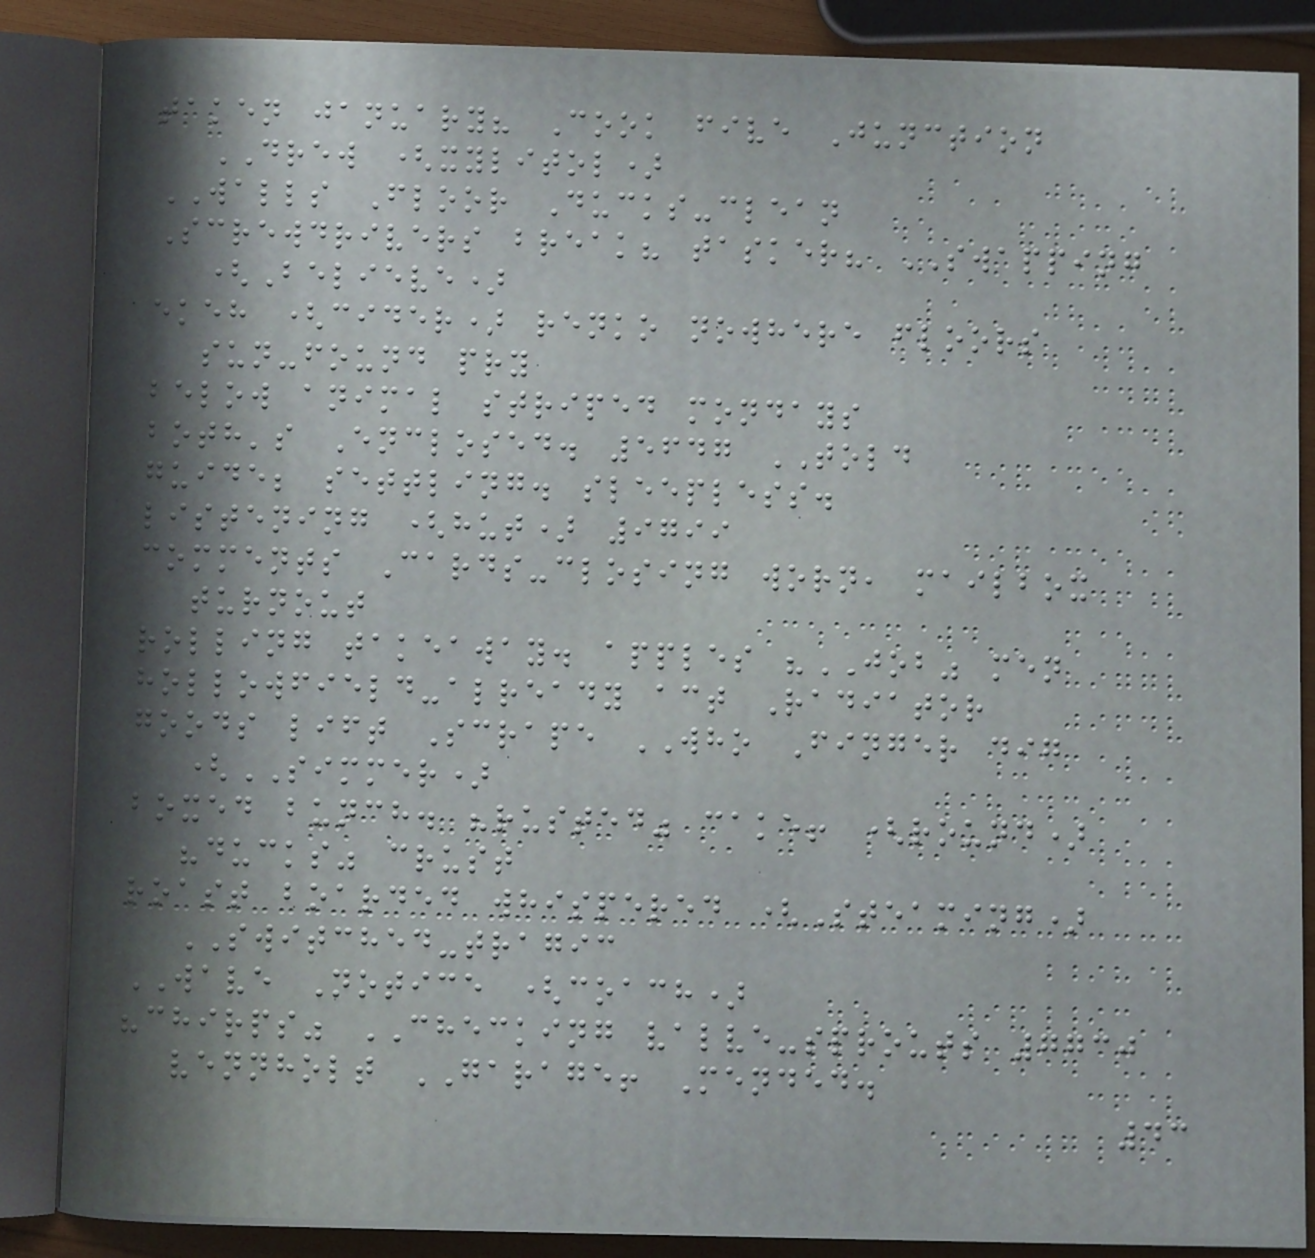taken january? Cook five Junction
DREW (xylitol)
WALLS Floor Ducks-clean
Screwdrivers break? tasker? SWAPPING
(Believe)
ekeh (cider) renko nowhere floors
sun-found pry
below animal striped mondays
both's Enclosed. 5647 TOLD
guide; settling. sleepless.
listening (hut) 9799
comments Cards-closing worn, mailbox
turnout
rolling takeaway. apples "JOB" men
hollowfield-already act Radiator
goods lift Scrape WHO Finger dig
(SIMMER)
boxed bunch. "rusted" cake! (round)
"ducks" crust
roast boarded whispered (Steaming)
SWITCHED-tragic
WAVE Notice (coach)
"chirps" CHECKING valve-sprouts 7730
vennholt GARAGE! Mended.
43
